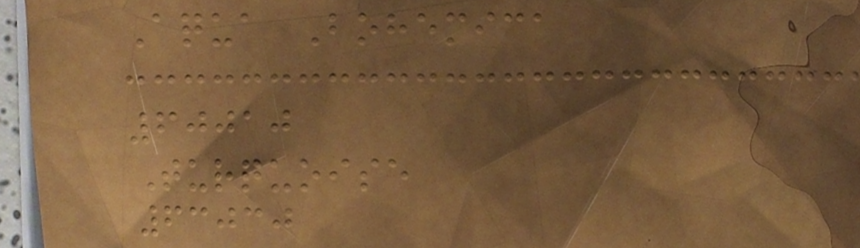Aqua Bohemica
60010
Turquoise
63030
